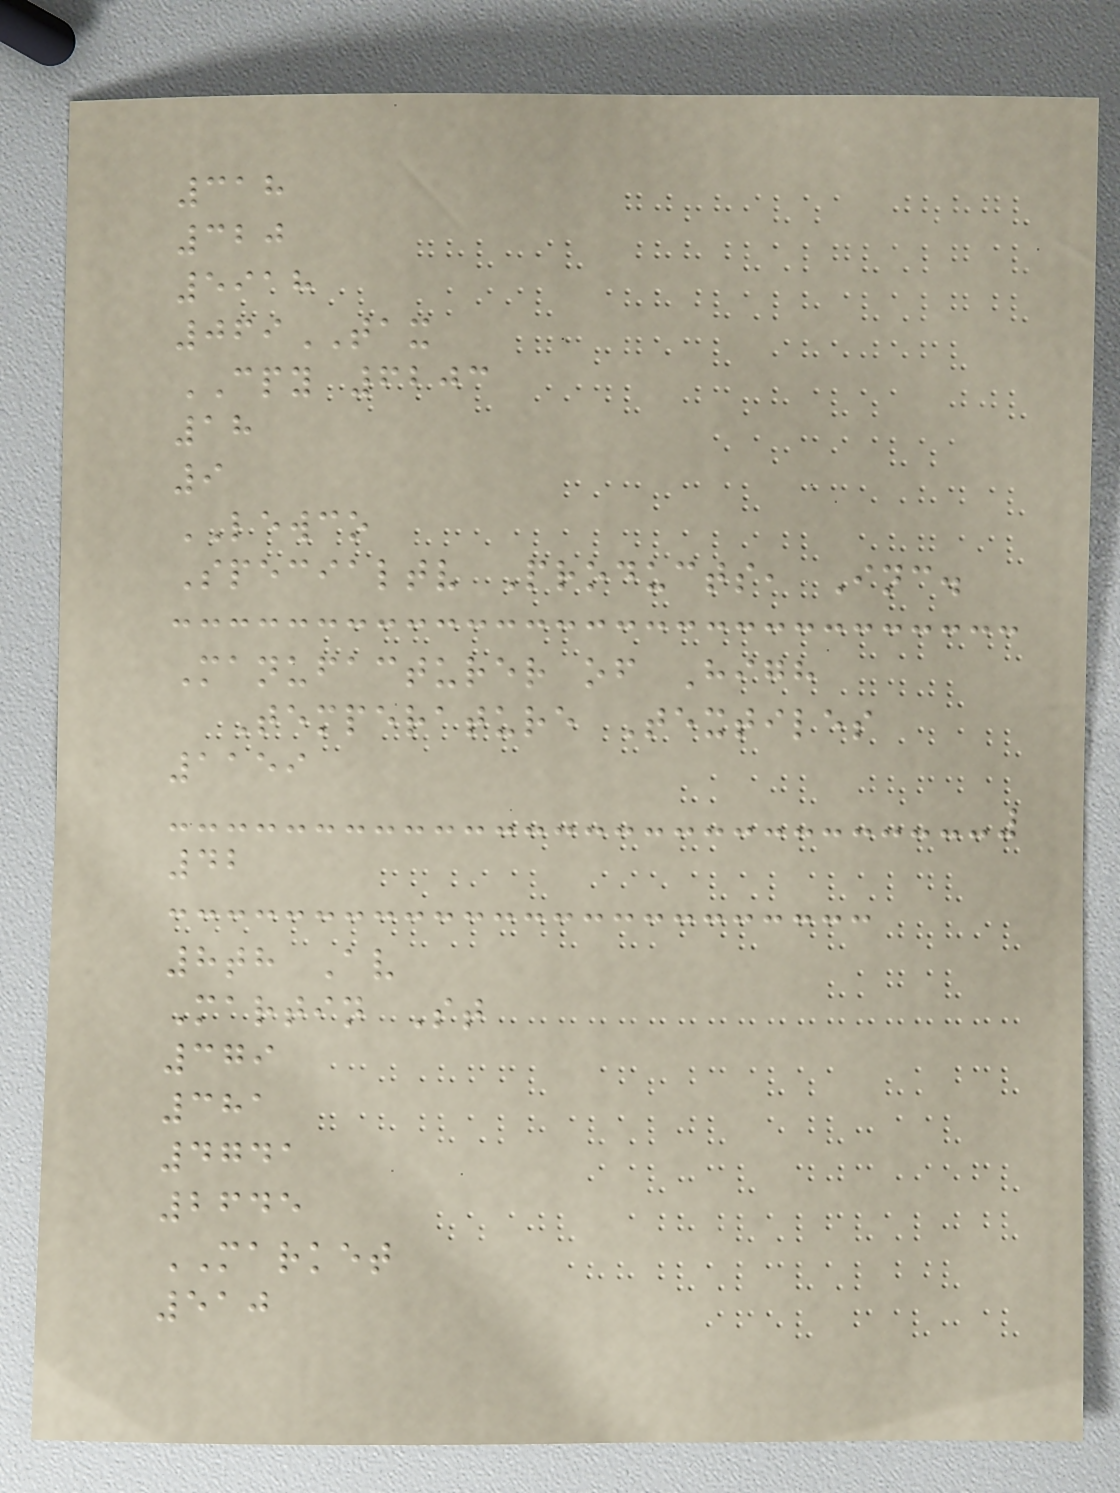318
320
5918
069TAX
CPY 6203
18
9
LEWCO
Specialtv Products, Inc.
Manufacturer of High
Temperature Textiles
1159
42
8th Av
Martin St
379
381
4741
2645
MARKET
510
